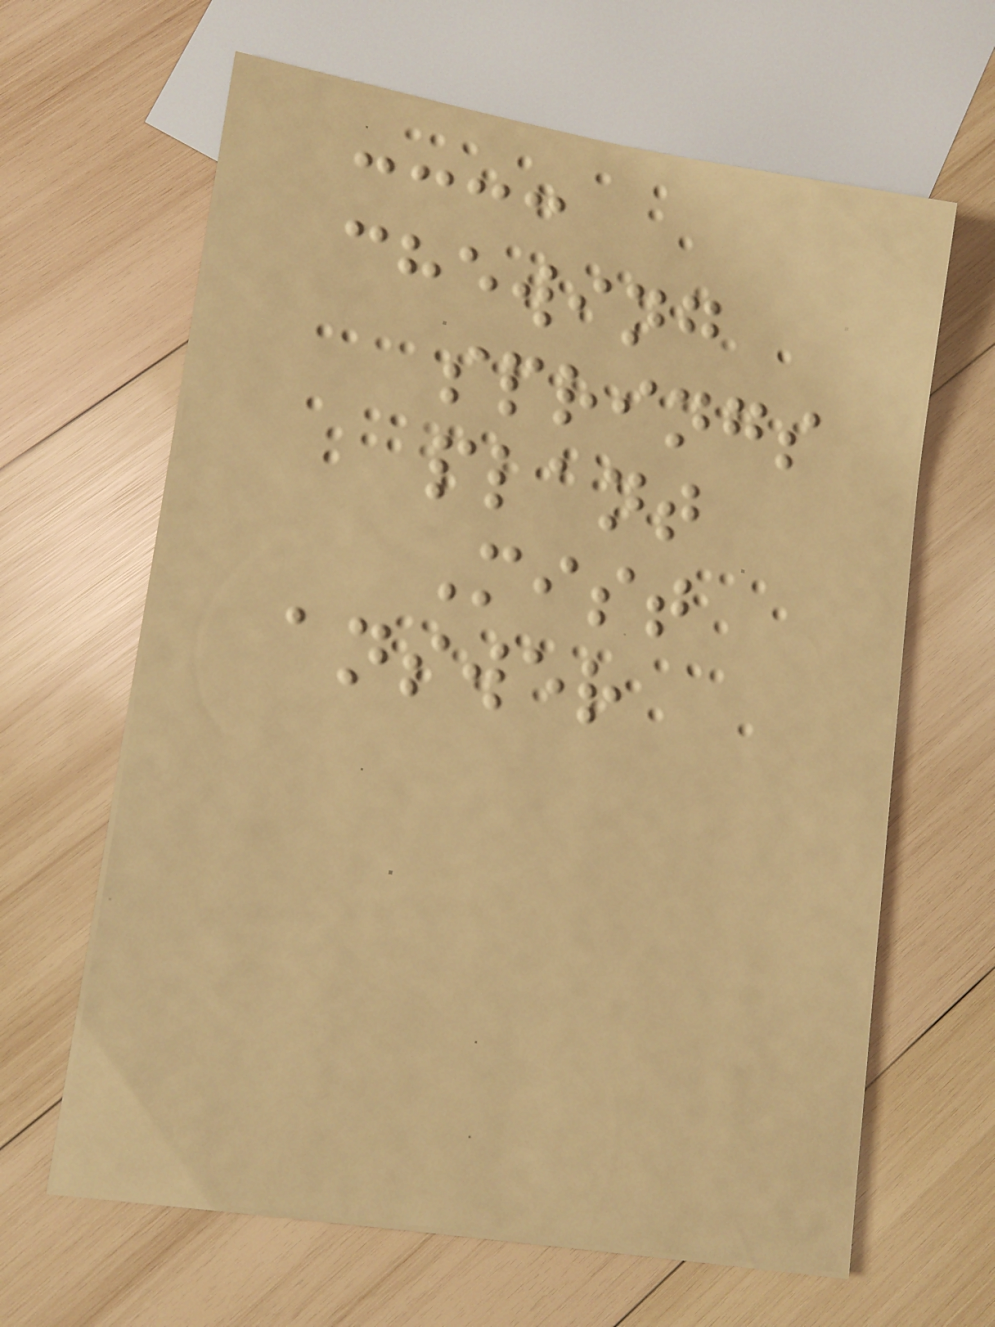chewing
springs
plant
Mist
answer
